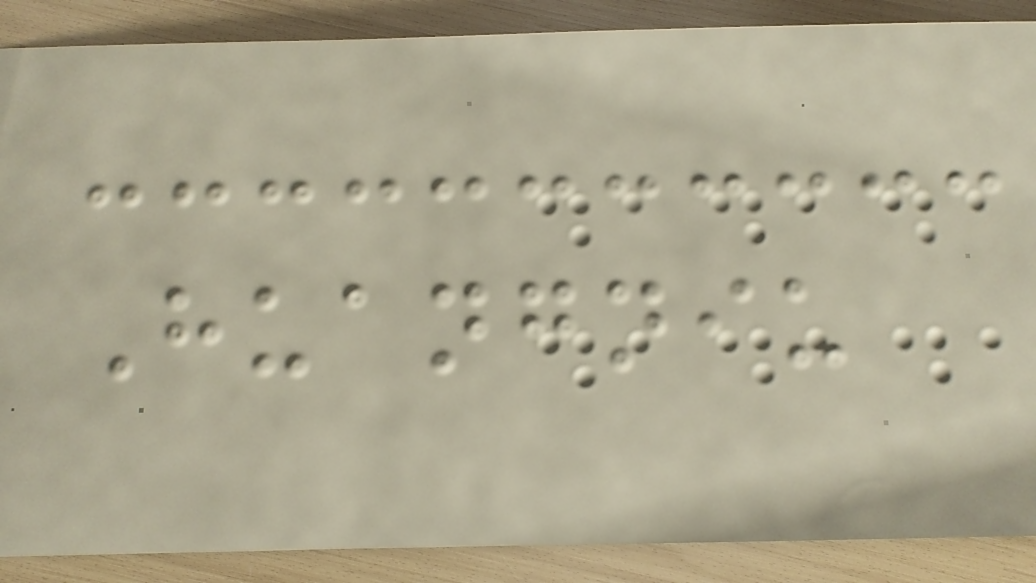Huangniu
